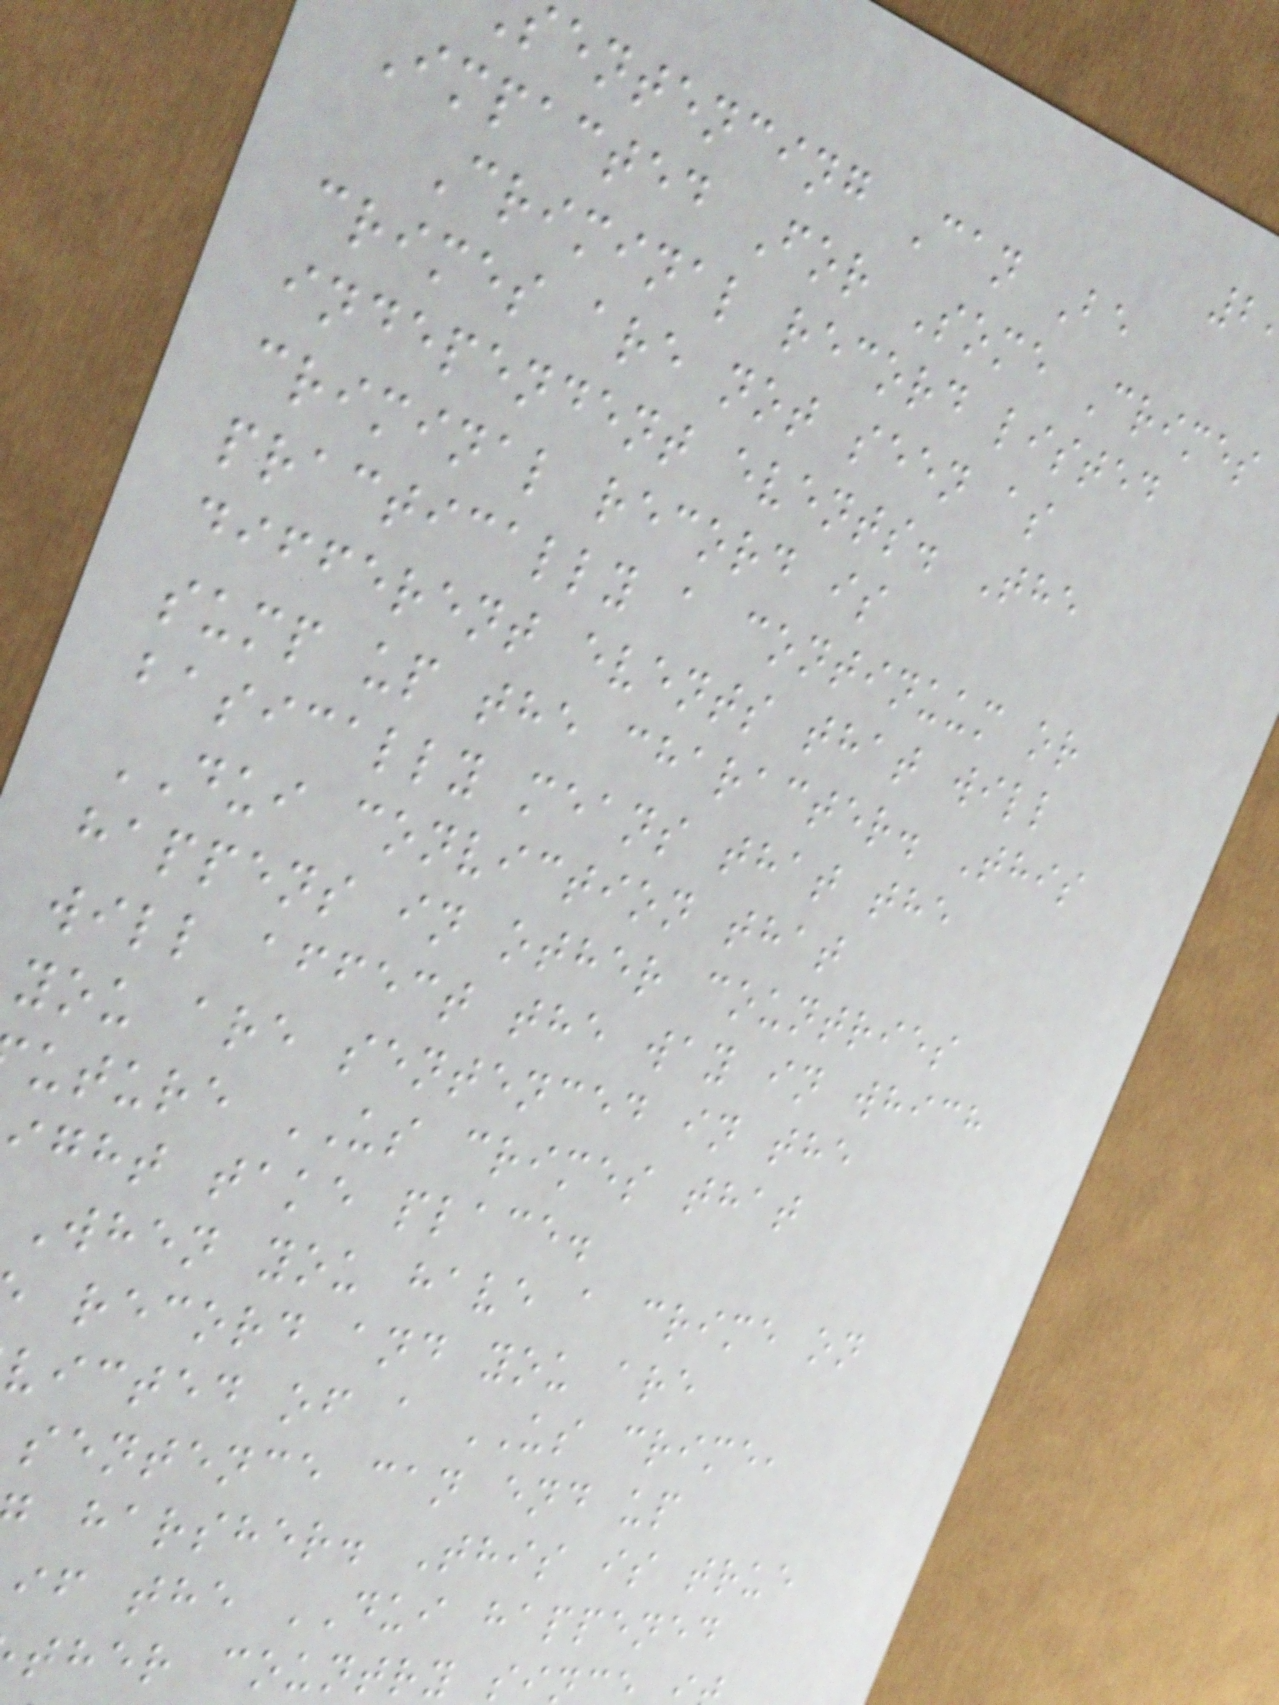entencing Can Be
Impacted For Some Crimes
Criminal record listed
crimes are not seen as
independent events. The
criminal record is
practically a continuum or
different events that will
sump up the character. This
basically means that the
DUI conviction that
happens in other countries
will affect the way in which
you are sentenced in the
uture US crimes that
ight take place.
When you have a crime on
record and you are
victed of a US crime,
sentence can end up
harsher. This is true
if the DUI happened
ther country sin
